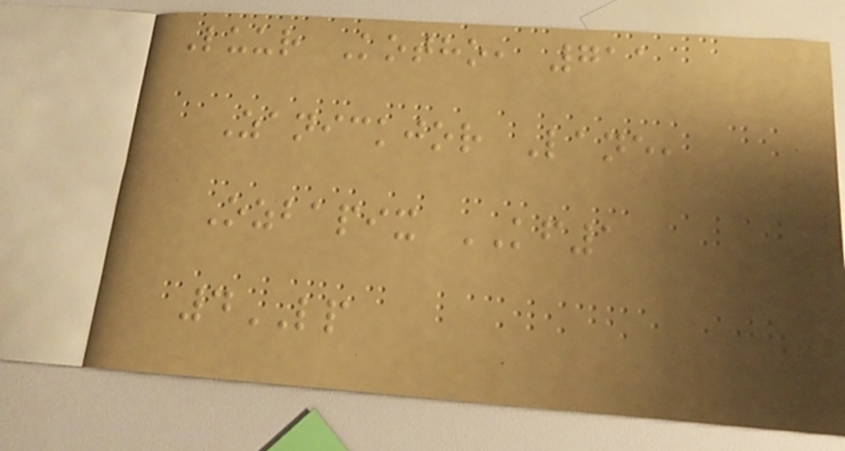Luur Kotho, 711
Zanickjor Lane,
Ozbapix KF1
4LP
